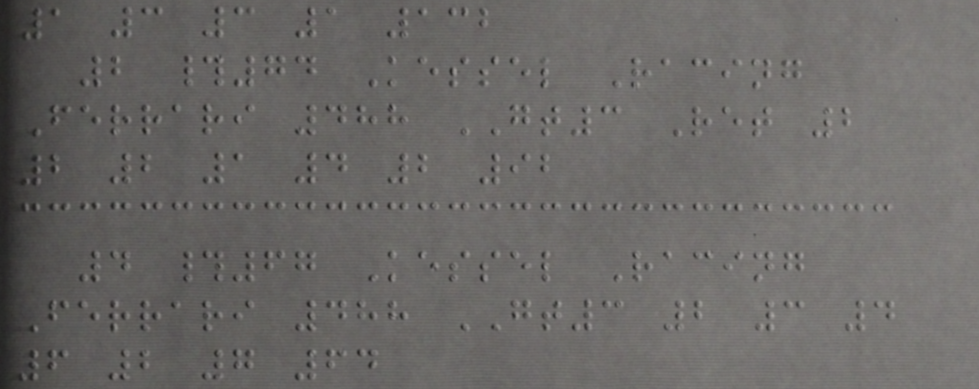1 3 3 1 132
2 #74 Kessel Racing
Ferrari 488 GT3 Ret 2
2 2 1 4 2 92
4 #67 Kessel Racing
Ferrari 488 GT3 2 3 4
6 2 7 64
